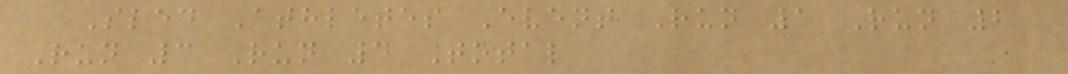Sled Athletes Event Run 1 Run 2
Run 3 Run 4 Total
